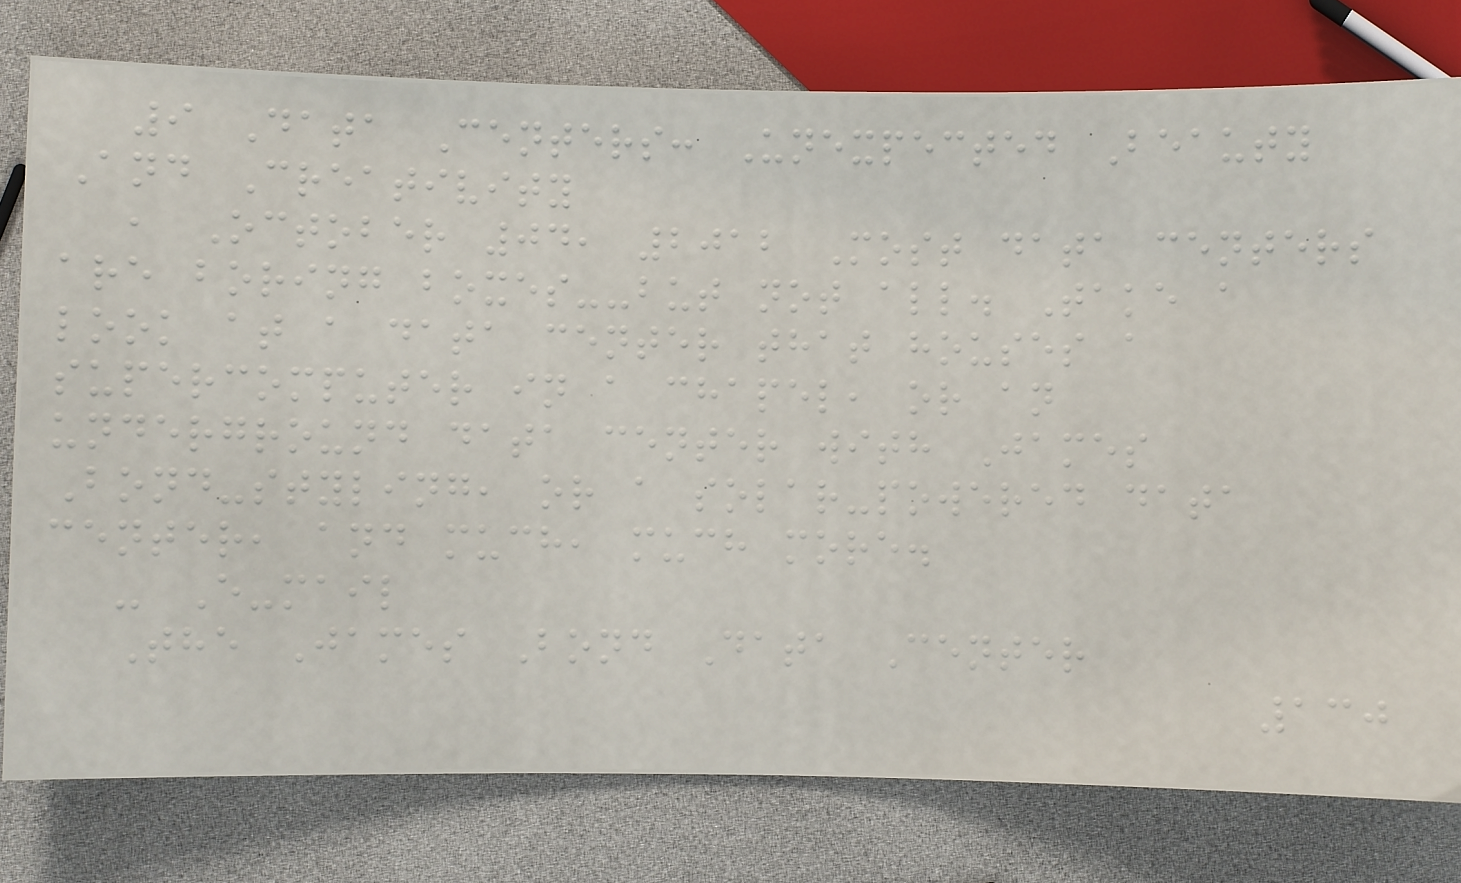9 Data Centers: Unexpected Beauty
And Creativity
, October 04, 2012 Most data centers
are boring boxes--but not all. Take a
look at a data center that houses a
supercomputer in a chapel, or an
underground data center with James
Bond-styling, or a solar-powered data
center, and much, much more.
- E-mail
The James Bond Data Center
130
